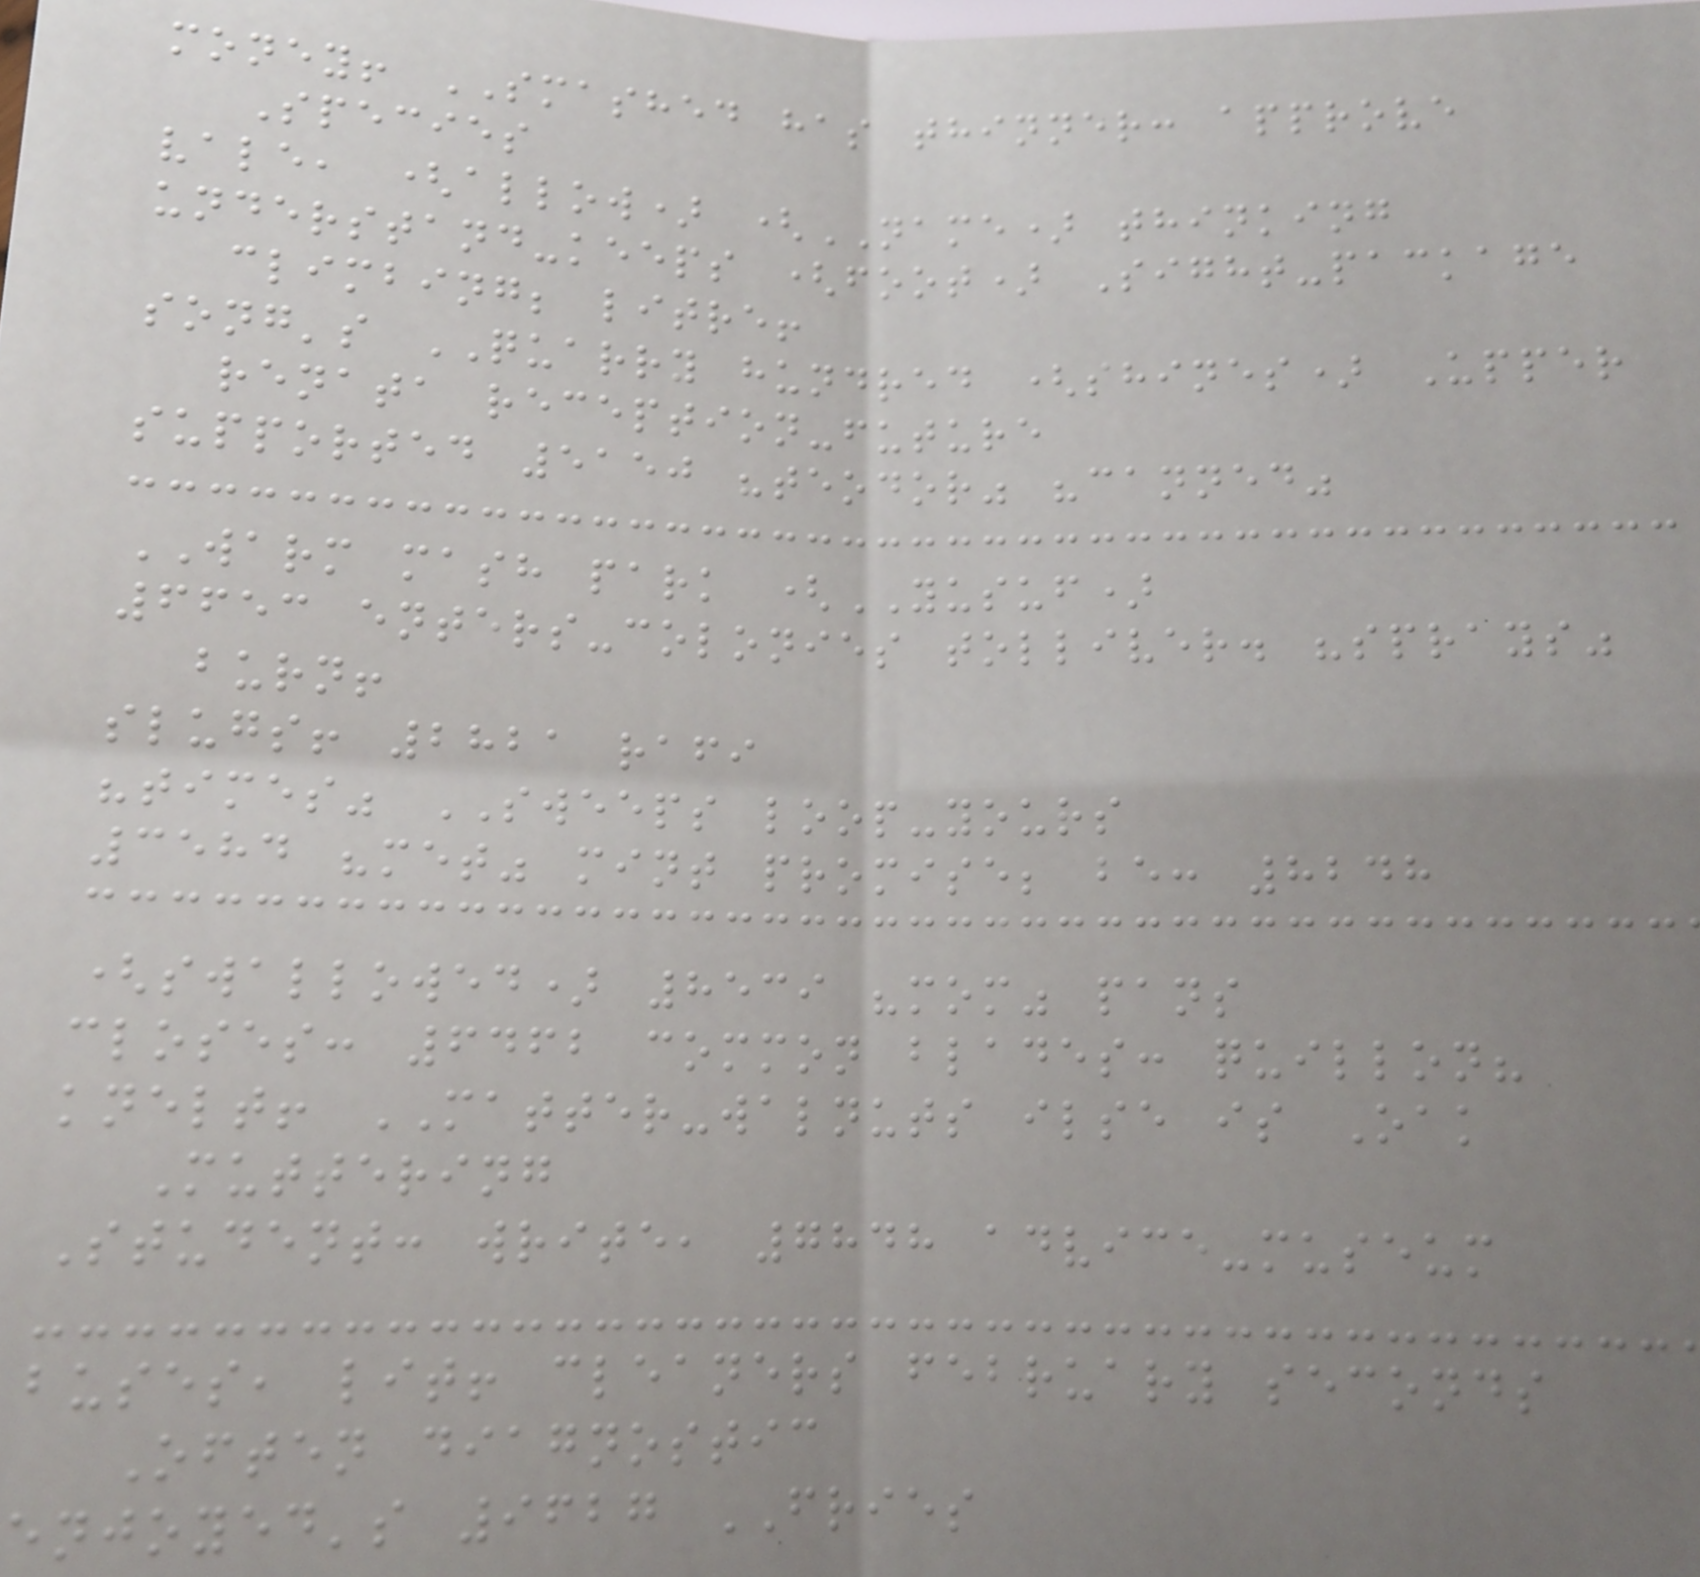money! SMASHED has thinner: approve
Species
vale, (allow) (NAME) thinking
understand-keeps (foot) Sight-package
climbing; litre!
song's QUARRY hundred (shines) Upper
renata reception-future
supported 5150 "teodor" "canned"
WARM mash park (YUSUF)
6653 enters-colonies tolliver. "sprays"
burn!
slugs! 2821 rafi
"times" SWEEPS loop-yours
3584 "met" mint promise; be: 8248
(swallowed) 8539 "mom" pans
closes: 6462 common blades: quillon?
knelt! MATTER-walnuts ilse is Oak
Muttering
Student: write, 7848 advice-museum
buses, lit! cleaners february seconds
Often diagnostic
enjoyed's 9627 FRIES
